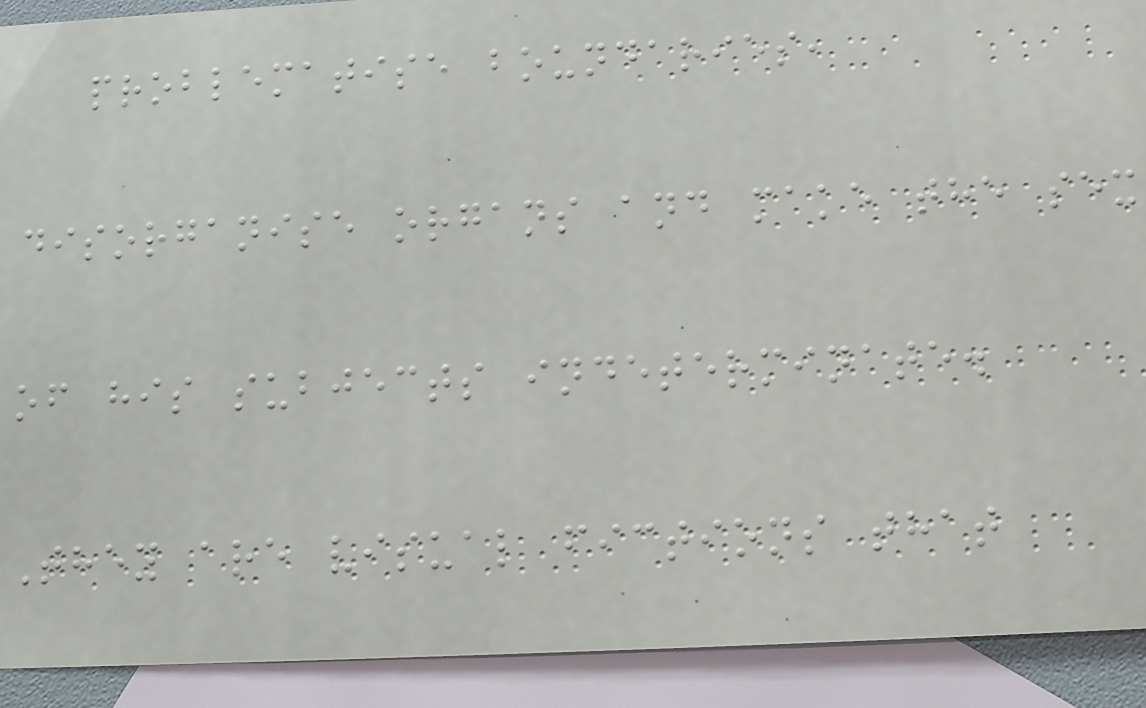problematise boundaries,
disorganise organs and make the sex
of his subjects indeterminate.
They are visual fictions that
